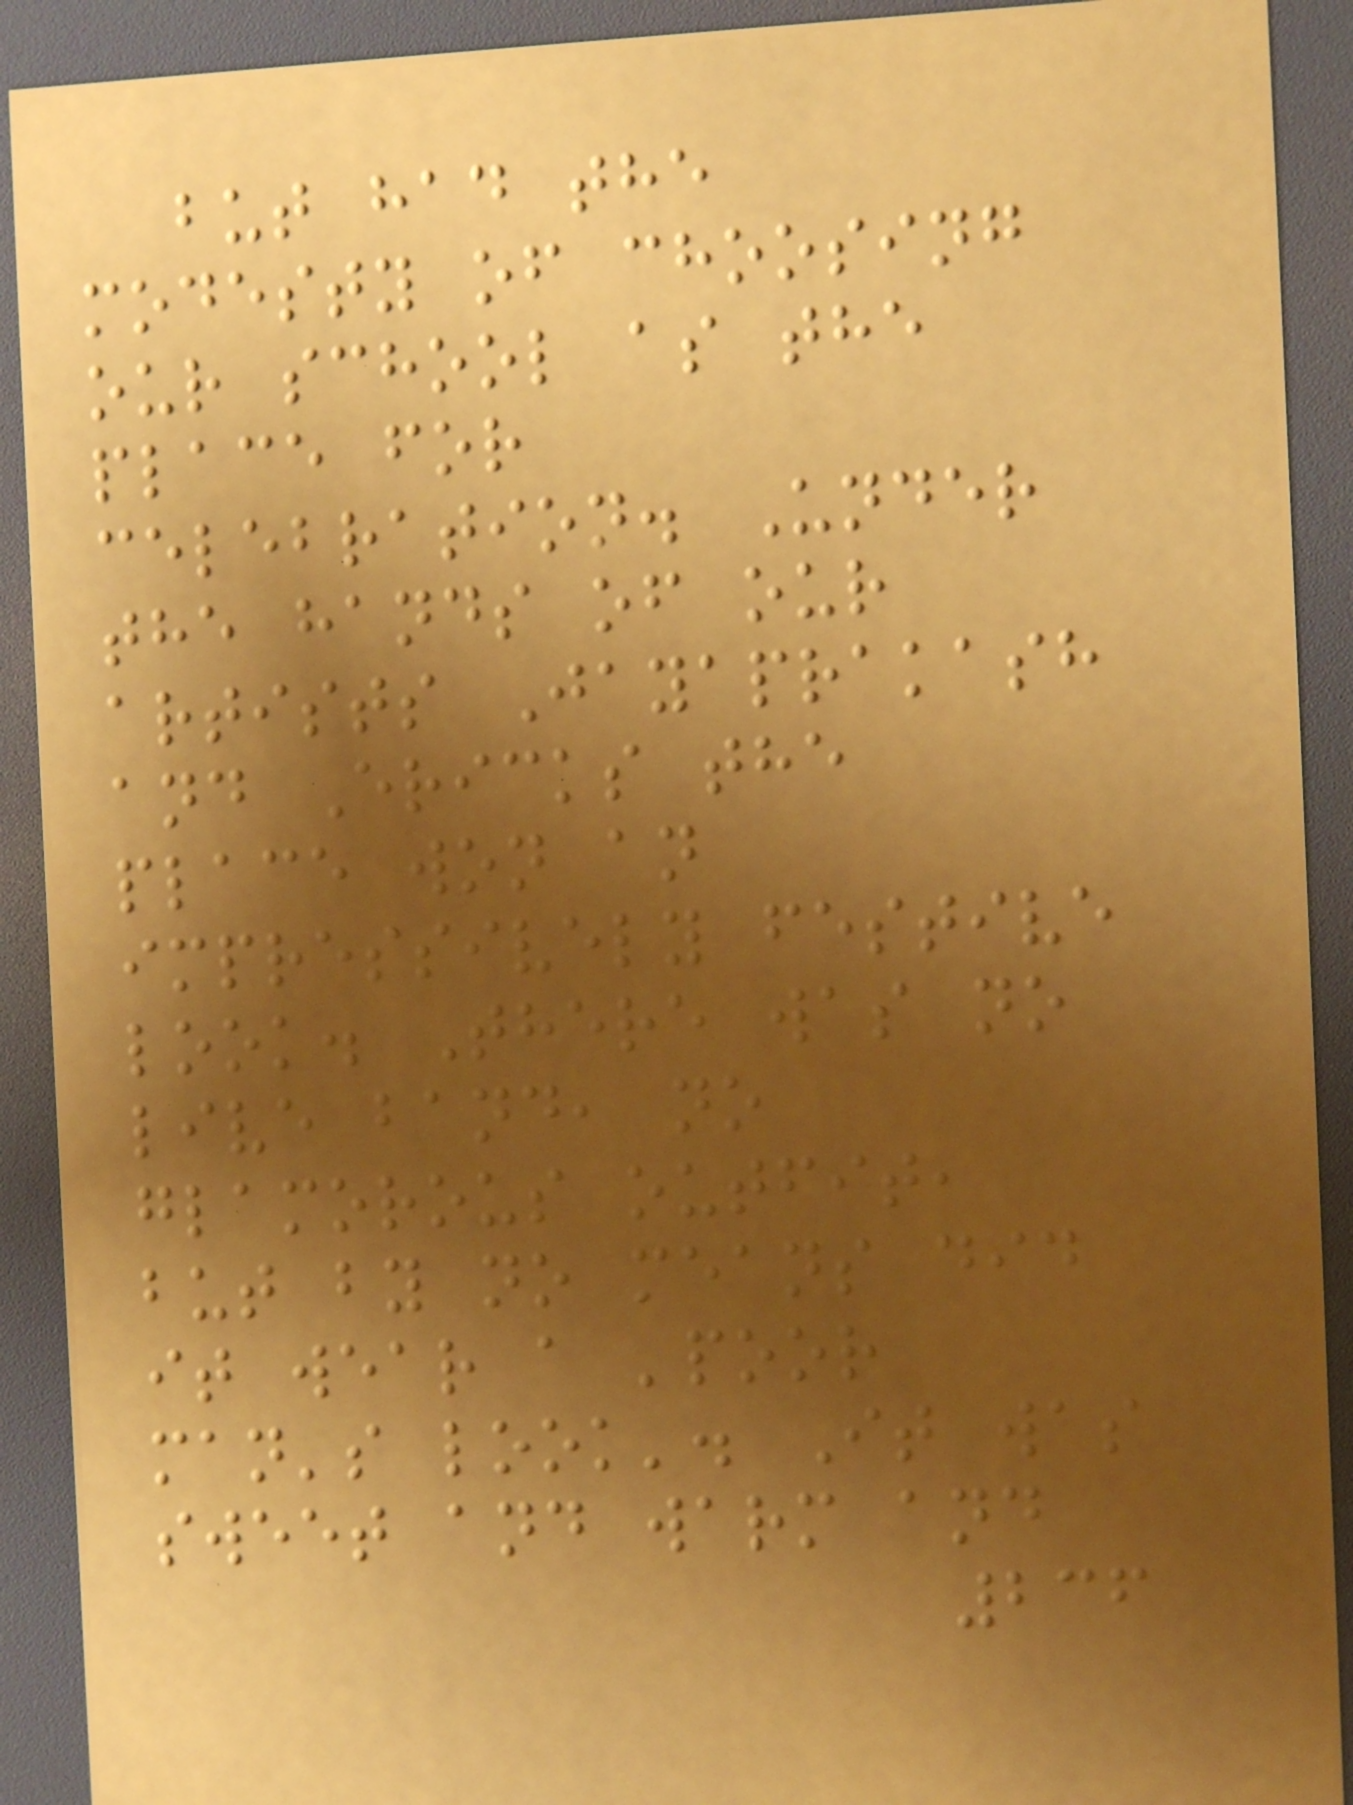but had the
modesty of choosing
our school as the
place for
celebration. Under
the hands of our
artists Jayaprakash
and Ericks the
place won an
impressively festive
look. There was no
live band, no
glamorous outfit,
but by no means did
it wear a 'poor
man's look'. It was
sweet and warm and
236
